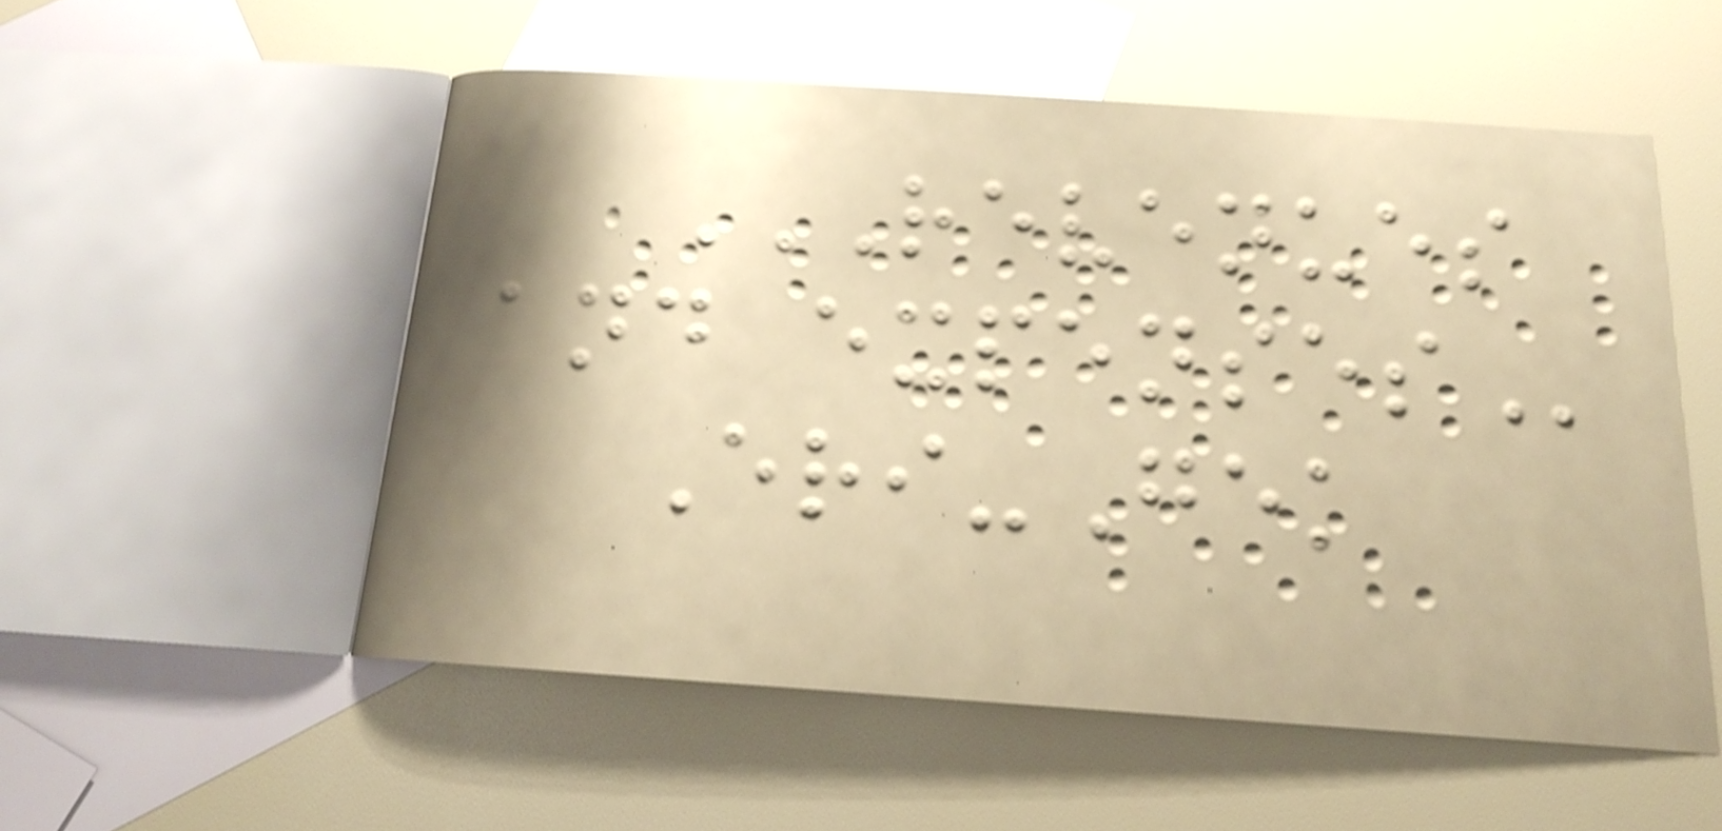REVENUES
AND EXPENSES
Eri-Gek
